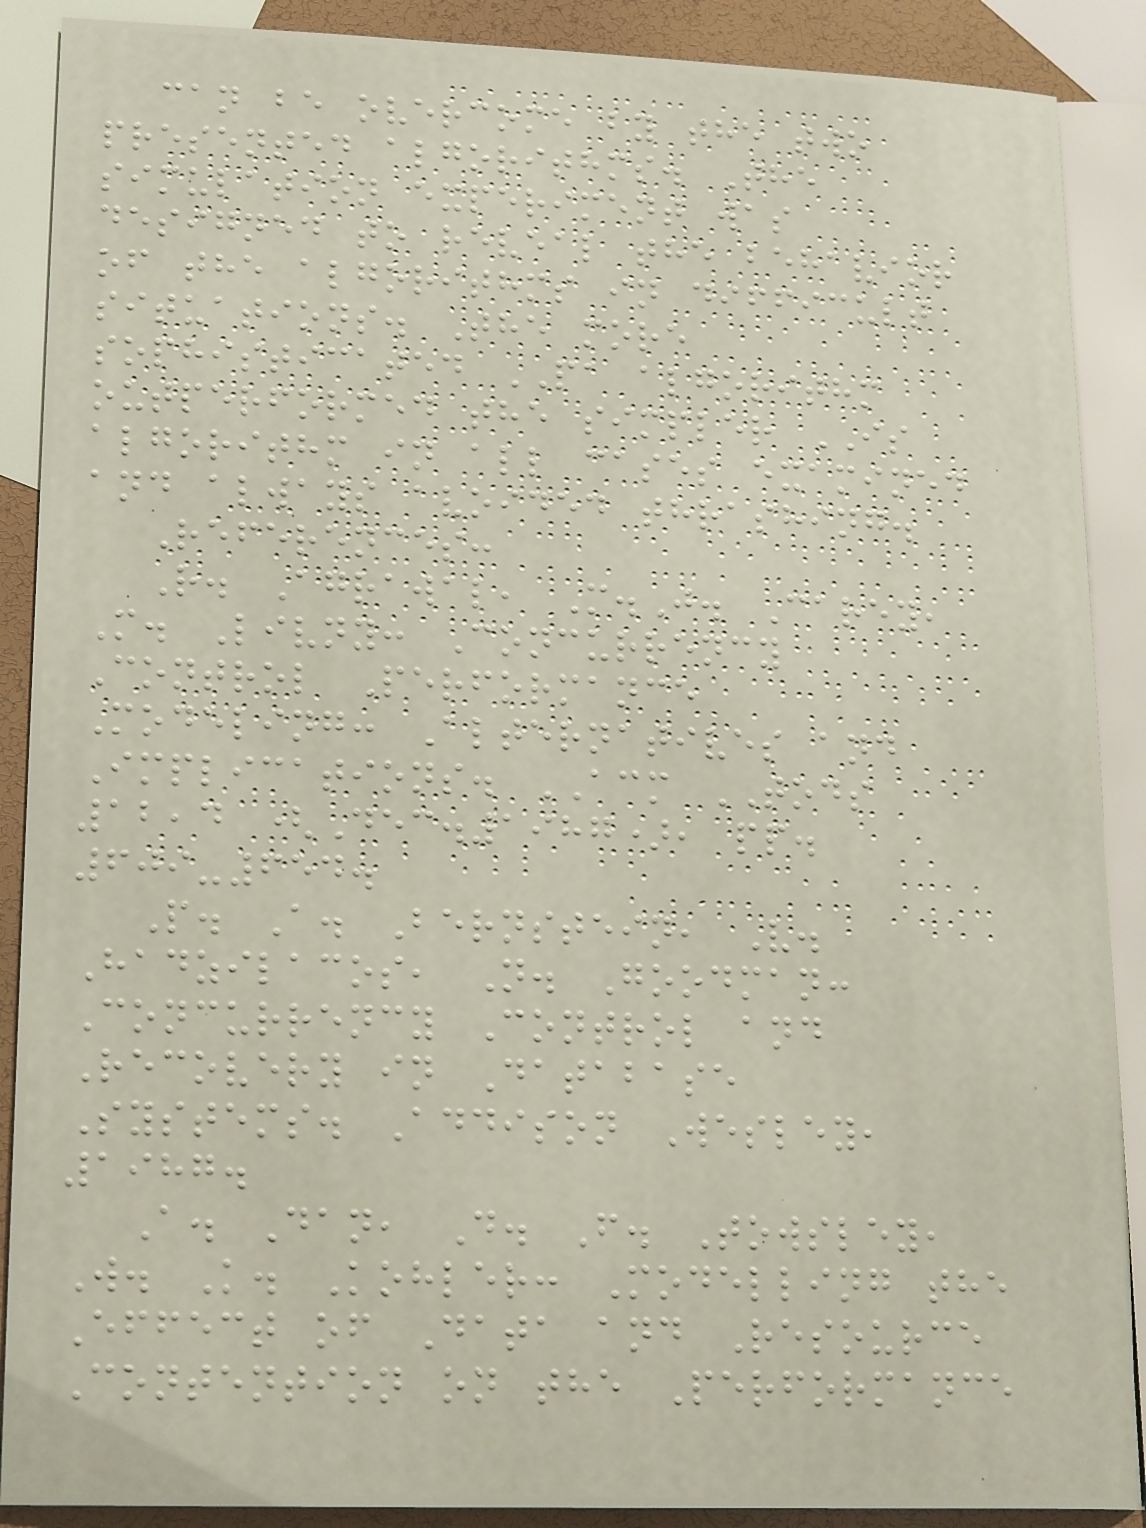can be overcome by the two
presented algorithms. The
simulation experiment was
designed to reveal the behavior
of the algorithms in difficult
situations. The more
sophisticated PA algorithm
outperformed the simpler IS
algorithm in all cases examined
and always avoided thrashing.
References:
R. Agrawal, M.J. Carey,
M. Livny: Concurrency
Control Performance
Modeling: Alternatives and
Implications. ACM TODS
12,4 (Dec.1987), pp.
609-654.
P. A. Bernstein, V.
Hadzilacos, N. Goodman:
Concurrency Control and
Recovery in Database
Systems. Addison Wesley,
1987.
A. Dan, D. F. Towsley,
W. K. Kohler: Modelling the
Effect of Data and Resource
Contention on the Performance
